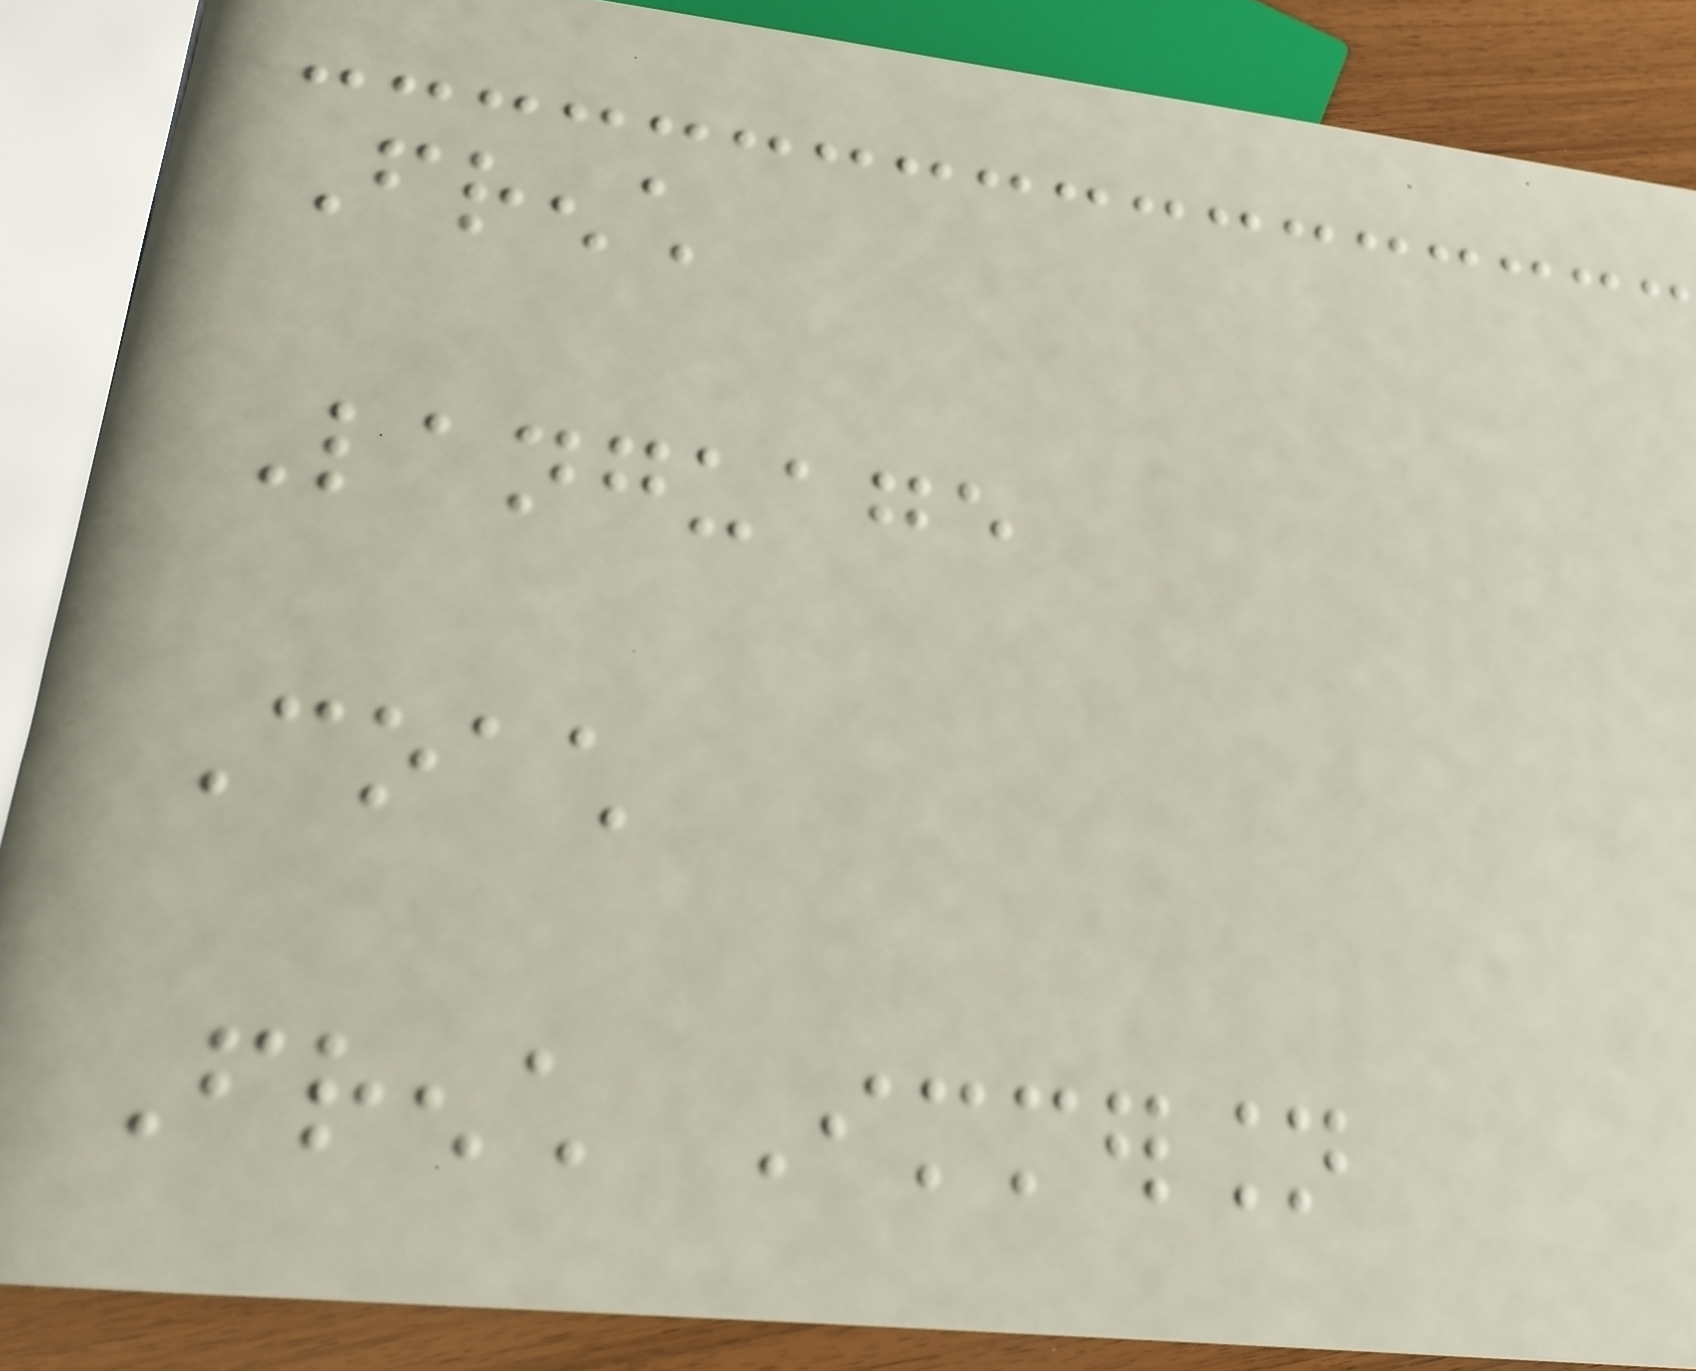French
Language
Coach
French Immersion
